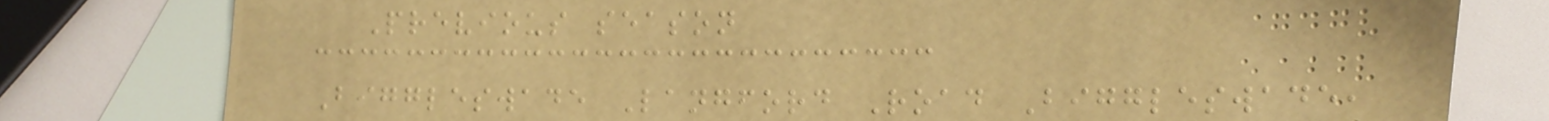Previous season
Biggleswade Langford Road Biggleswade,
